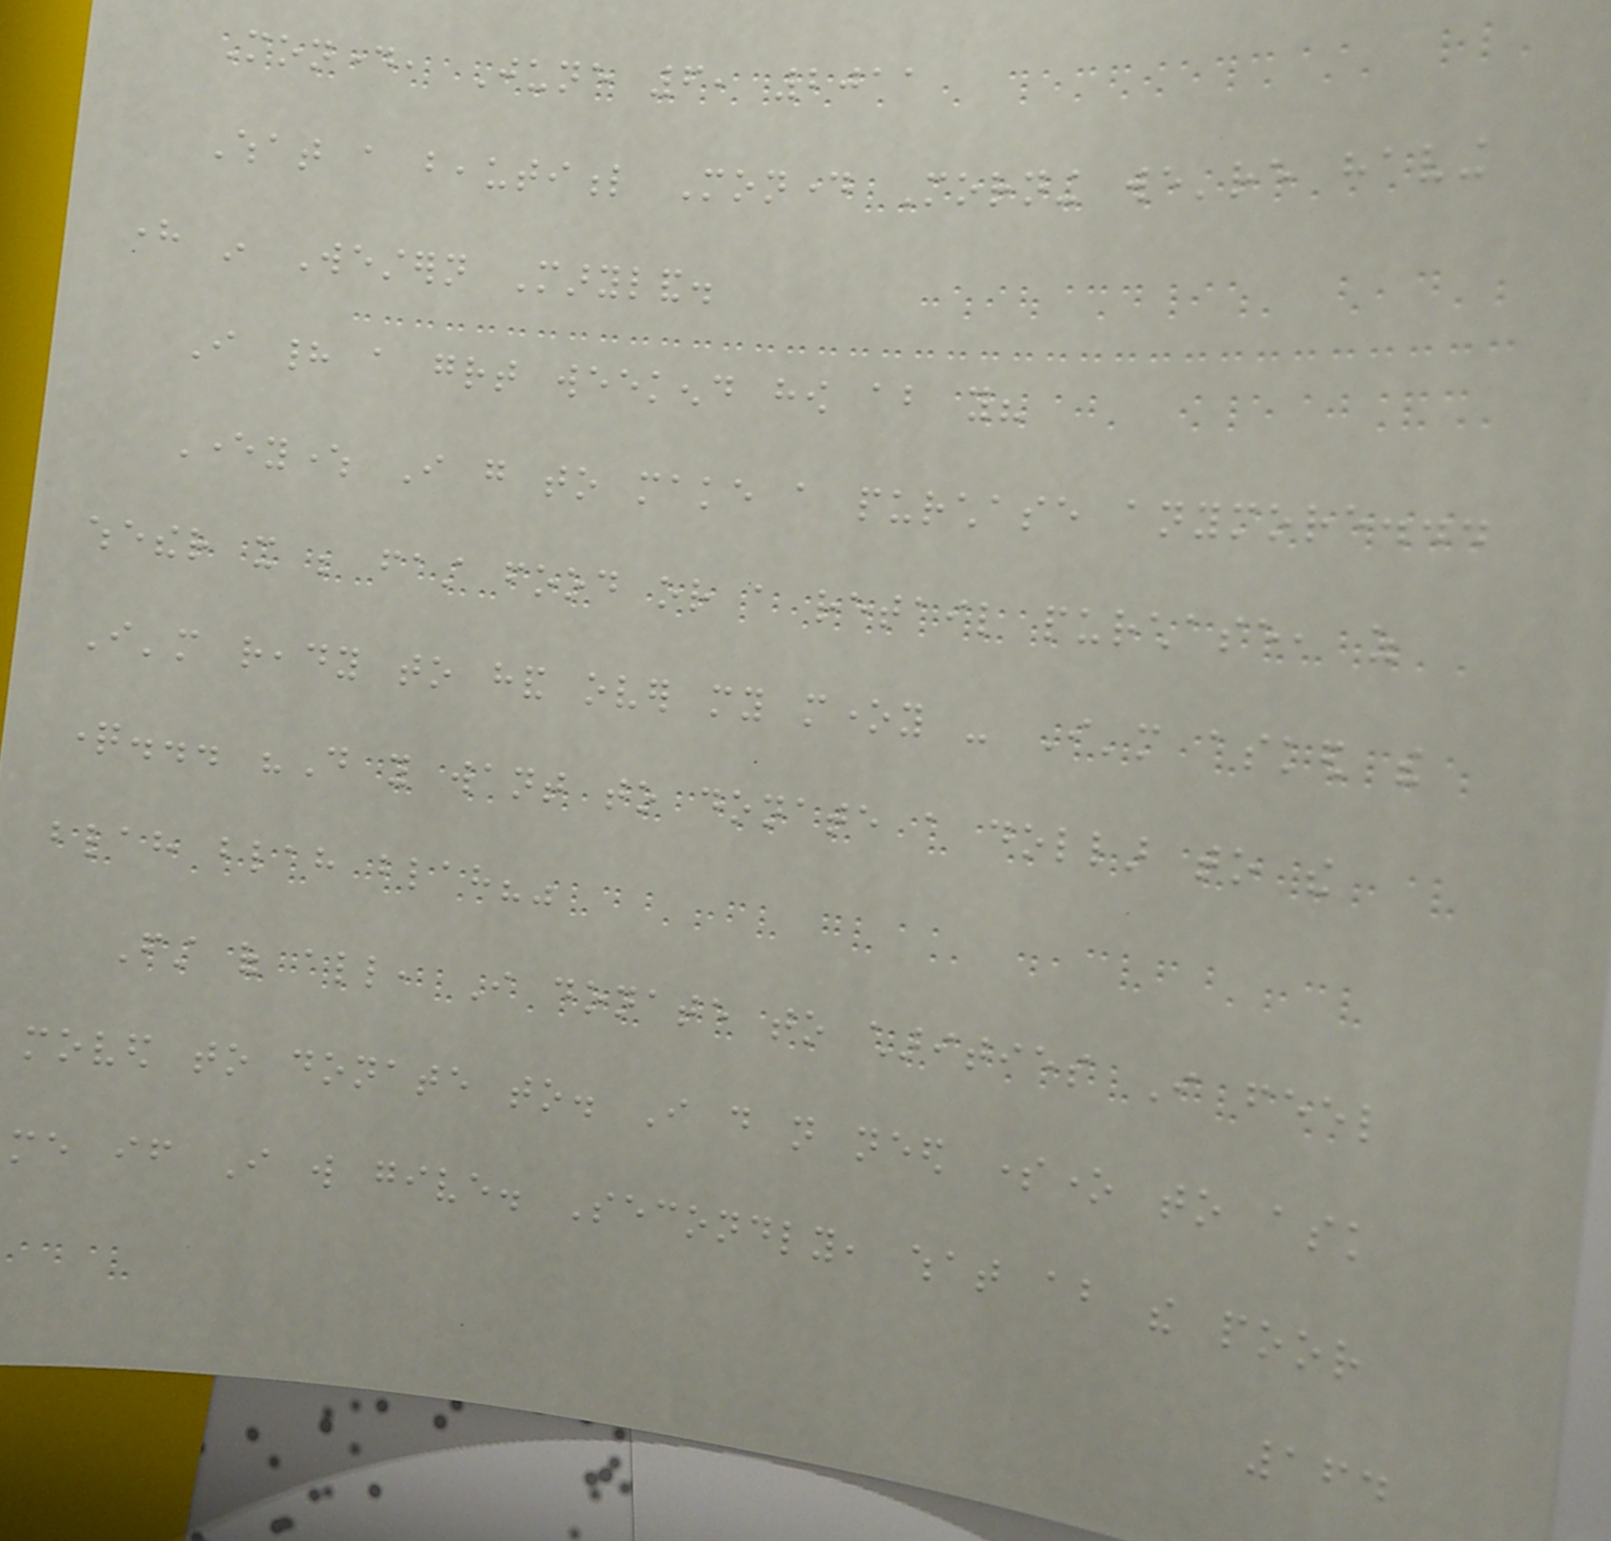Monday, June 6, 2011
What a beautiful Monday Morning we're having
here in Western Maryland.
I had a great weekend how about you?
Everywhere I go to make a purchase anymore...
whether it be fast food or a retail purchase, as
I'm ready to hand over my money - I'm asked the
question... "Do you want to donate a dollar to the
blah blah blah?"
First of all, I donate to charities I feel
moved to donate to. I do not need someone to ask
me if I will give. Secondly, what about the poor
164
